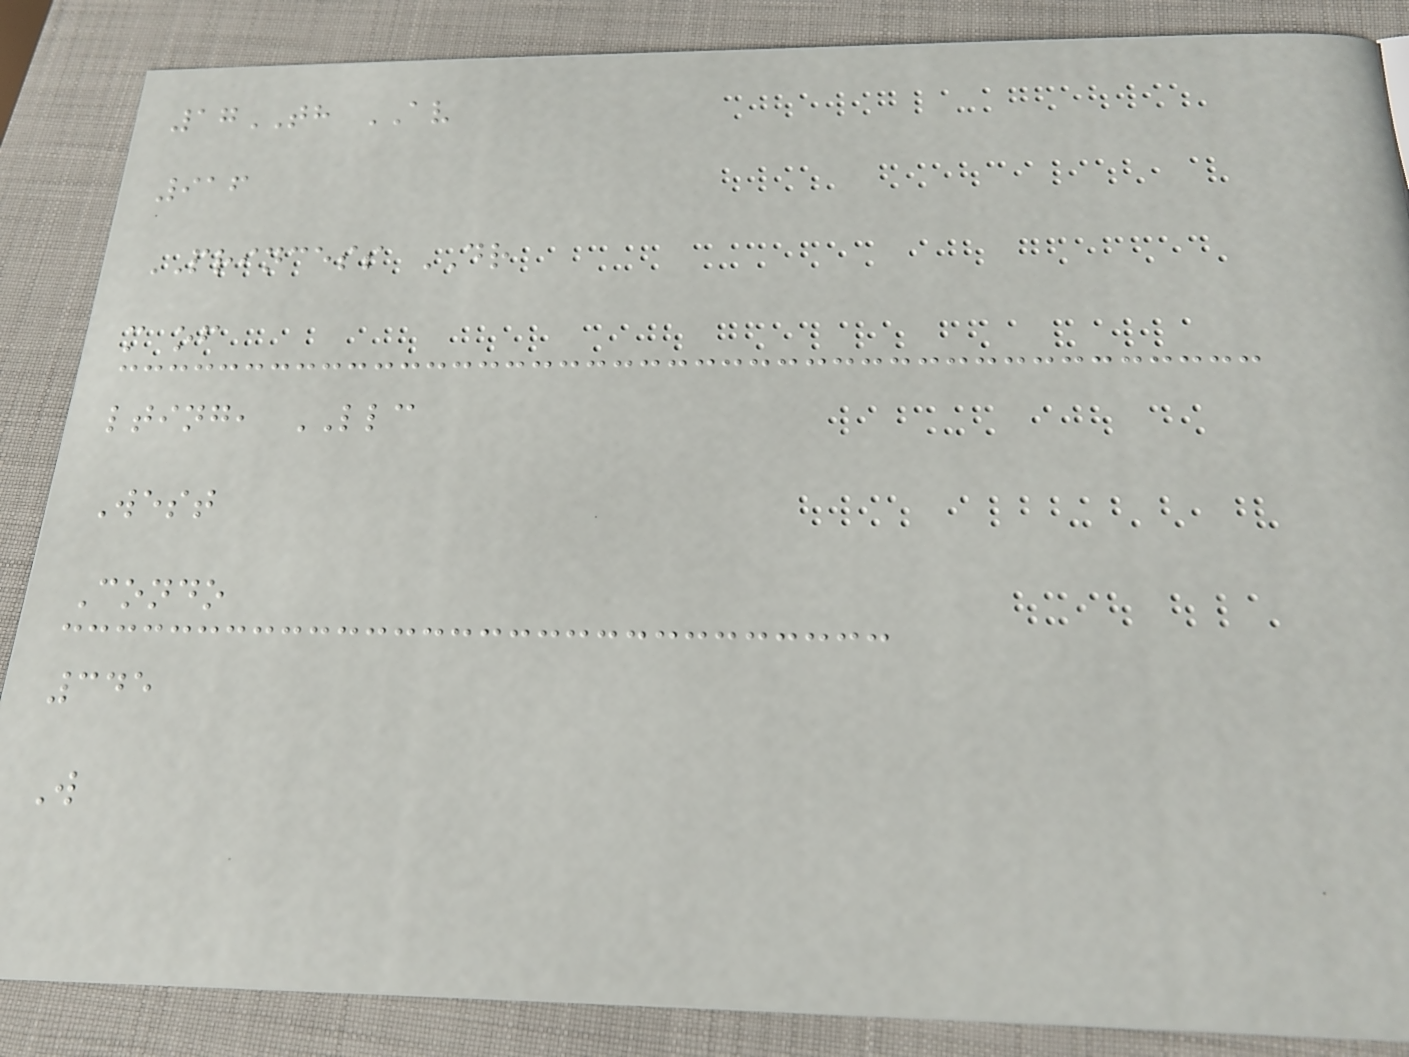17TH AV
916
PRINCESS DR
m of
lting, LLC
West
Condo
345
W
